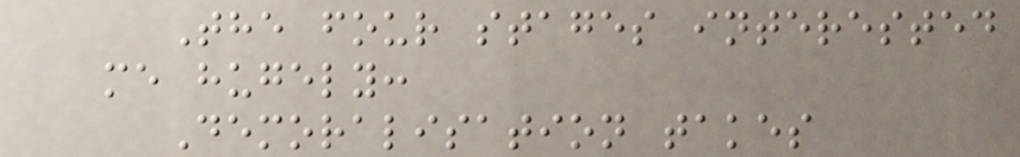The four stages interested
me hugely:
Demoralisation takes
